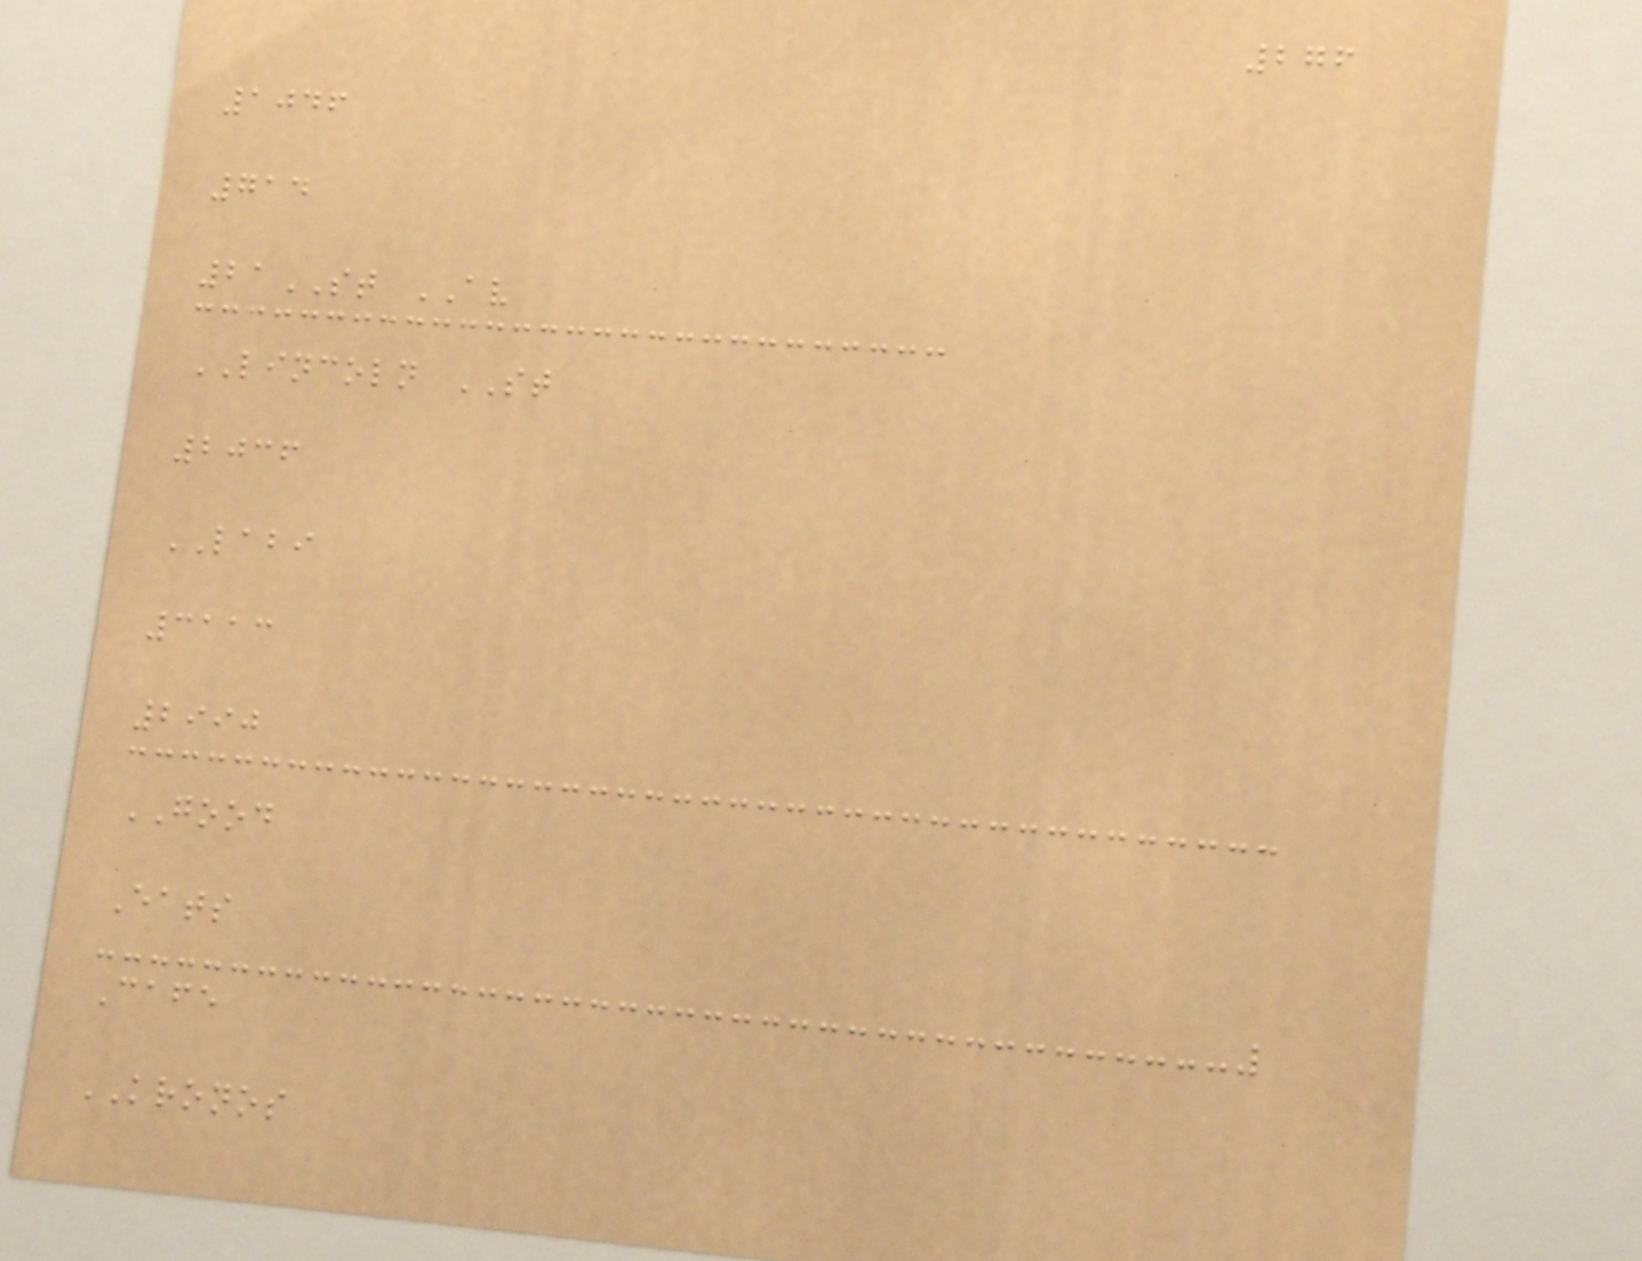276
1046
714
21ST AV
LINCOLN ST
2036
LABI
3113
2990
GOOD
Eats
Cafe
KRONOS
